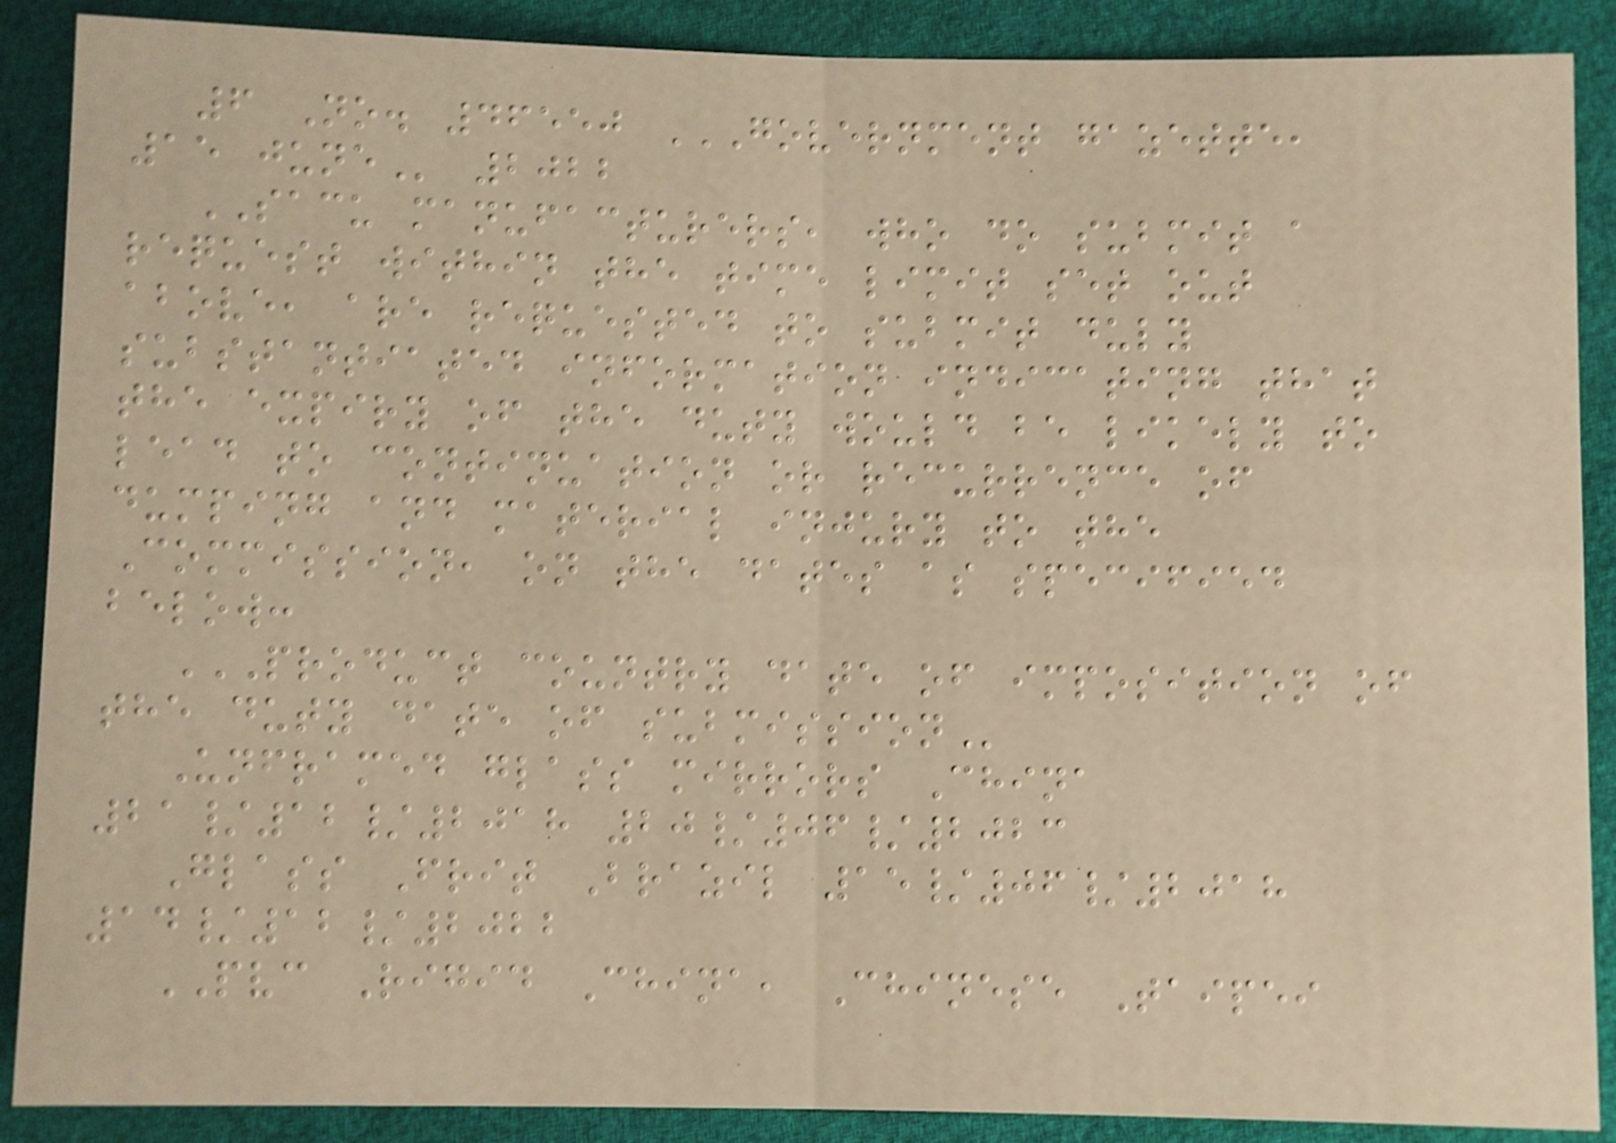6 No. 46550 GOVERNMENT GAZETTE,
15 JUNE 2022
SACU manufacturers, who do submit a
request within the time limit set out
above, are requested to submit duly
substantiated information indicating that
the expiry of the duty would be likely to
lead to continuation or recurrence of
dumping and material injury to the
Commission, on the dates as specified
below:
PRODUCT COUNTRY DATE OF IMPOSITION OF
THE DUTY DATE OF SUBMISSION
Unframed glass mirrors China
21/12/2018 20/06/2023
Glass Frit Brazil 15/06/2018
14/12/2022
PVC Rigid China, Chinese Taipei
